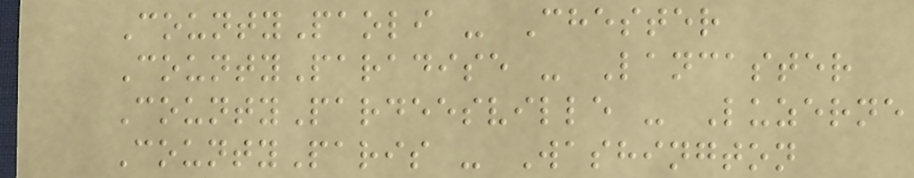CountyPaoli - Chester
CountyParadise - Lancaster
CountyPardeesville - Luzerne
CountyParis - Washington
